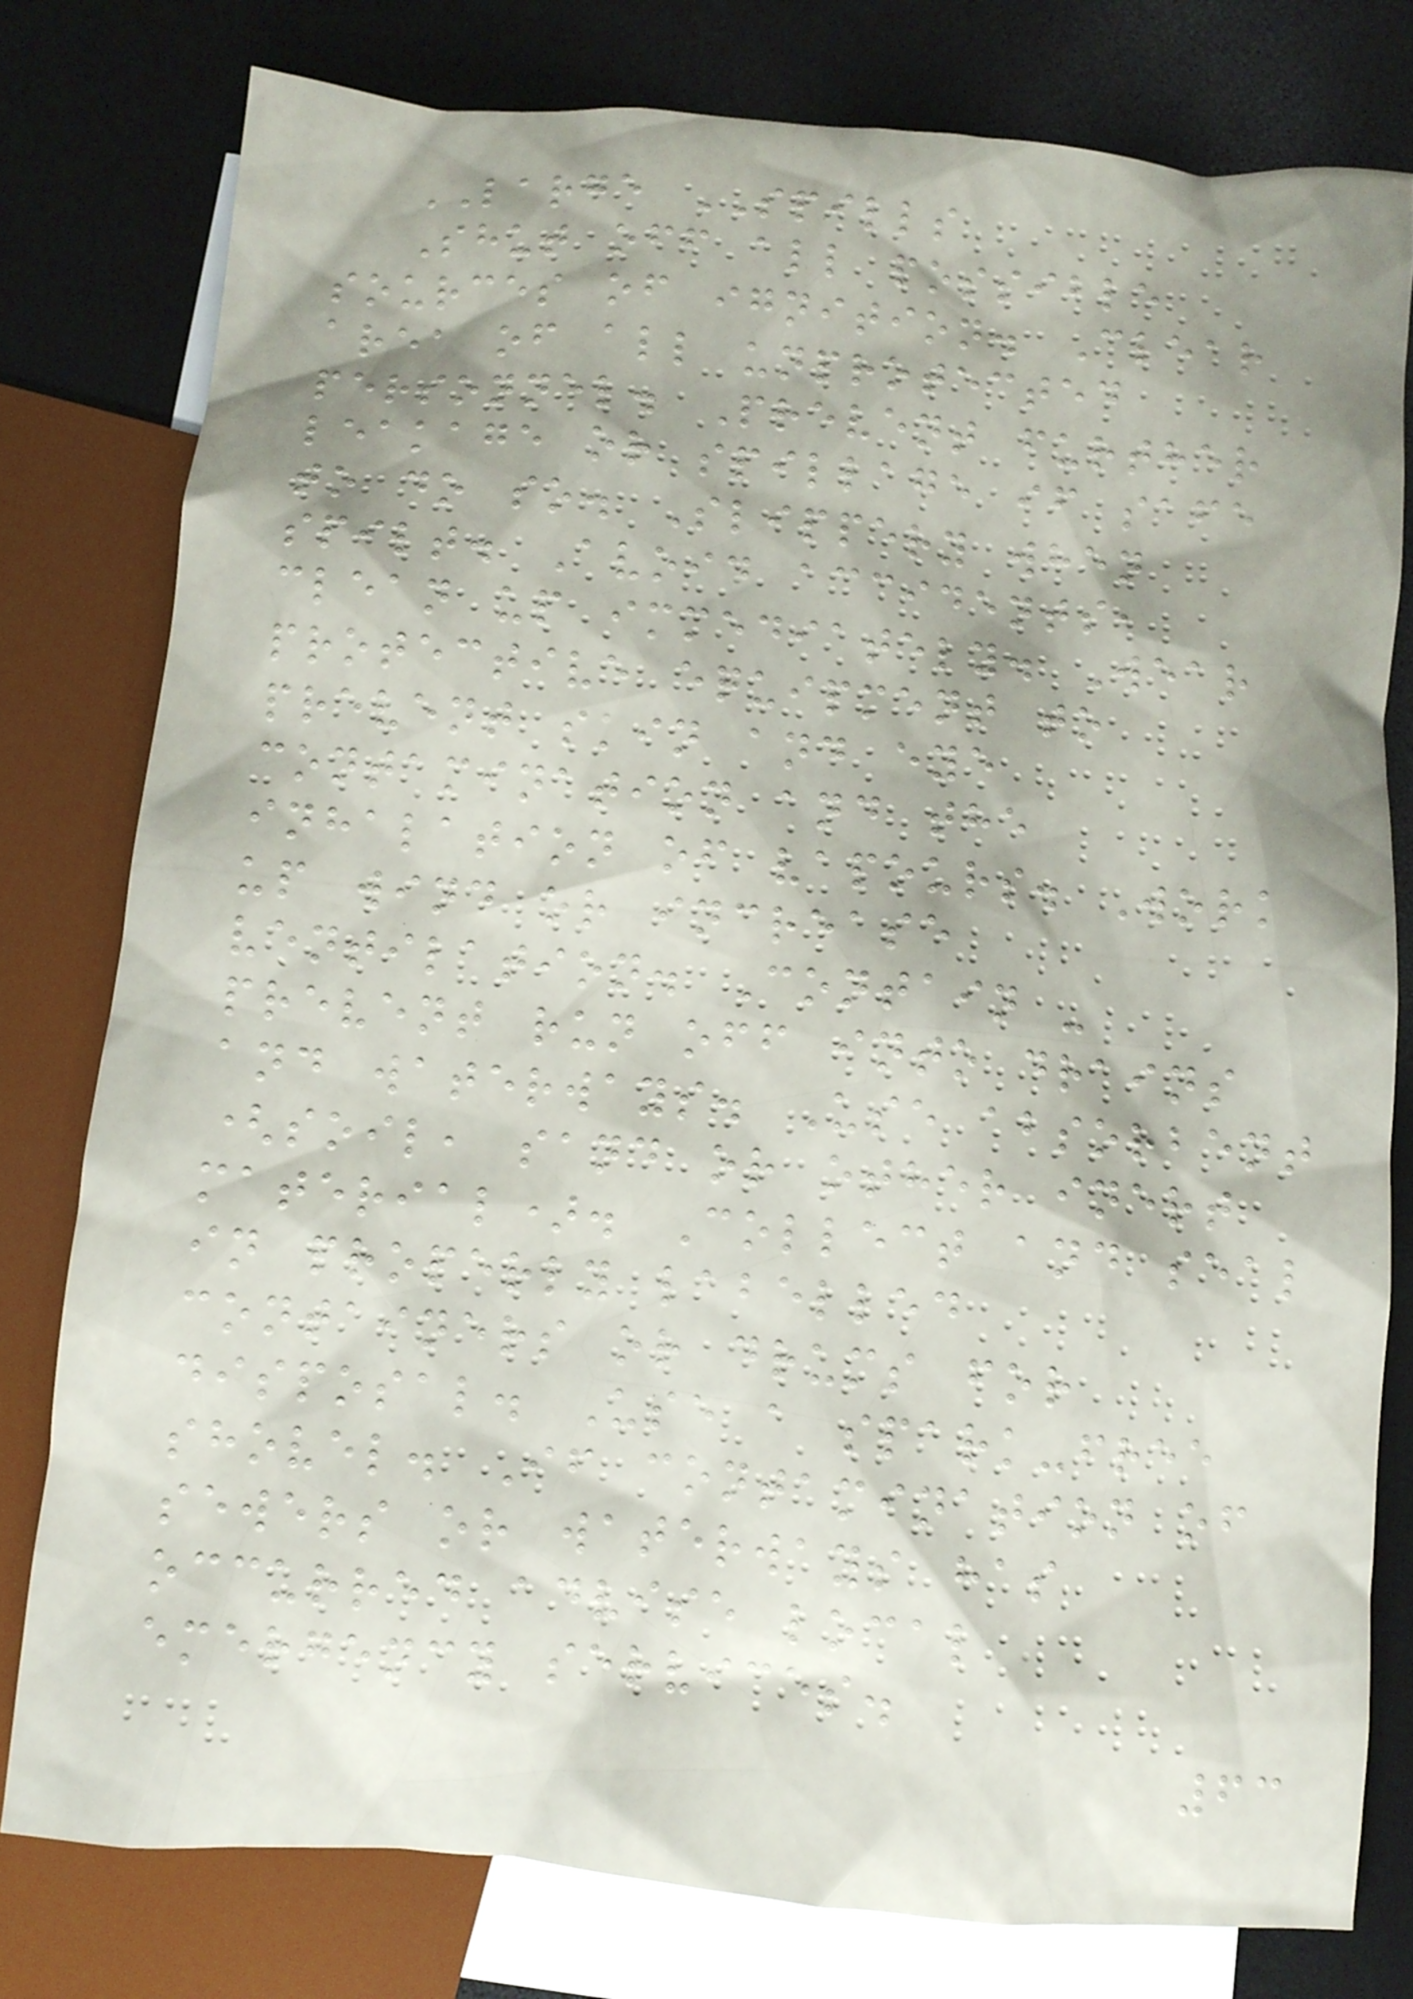LARGE SPILLS
Shut off all possible
sources of ignition. Clear
area of all unprotected
personnel. Prevent further
leakage or spillage if safe
to do so. Slippery when
spilt. Avoid accidents,
clean up immediately. Wear
protective equipment to
prevent skin and eye
contamination and the
inhalation of vapours. Work
up wind or increase
ventilation. Contain -
prevent run off into drains
and waterways. Use absorbent
(soil, sand or other inert
material). Collect and seal
in properly labelled
containers or drums for
disposal. Use a spark-free
shovel. If contamination of
sewers or waterways has
occurred advise local
emergency services.
63
